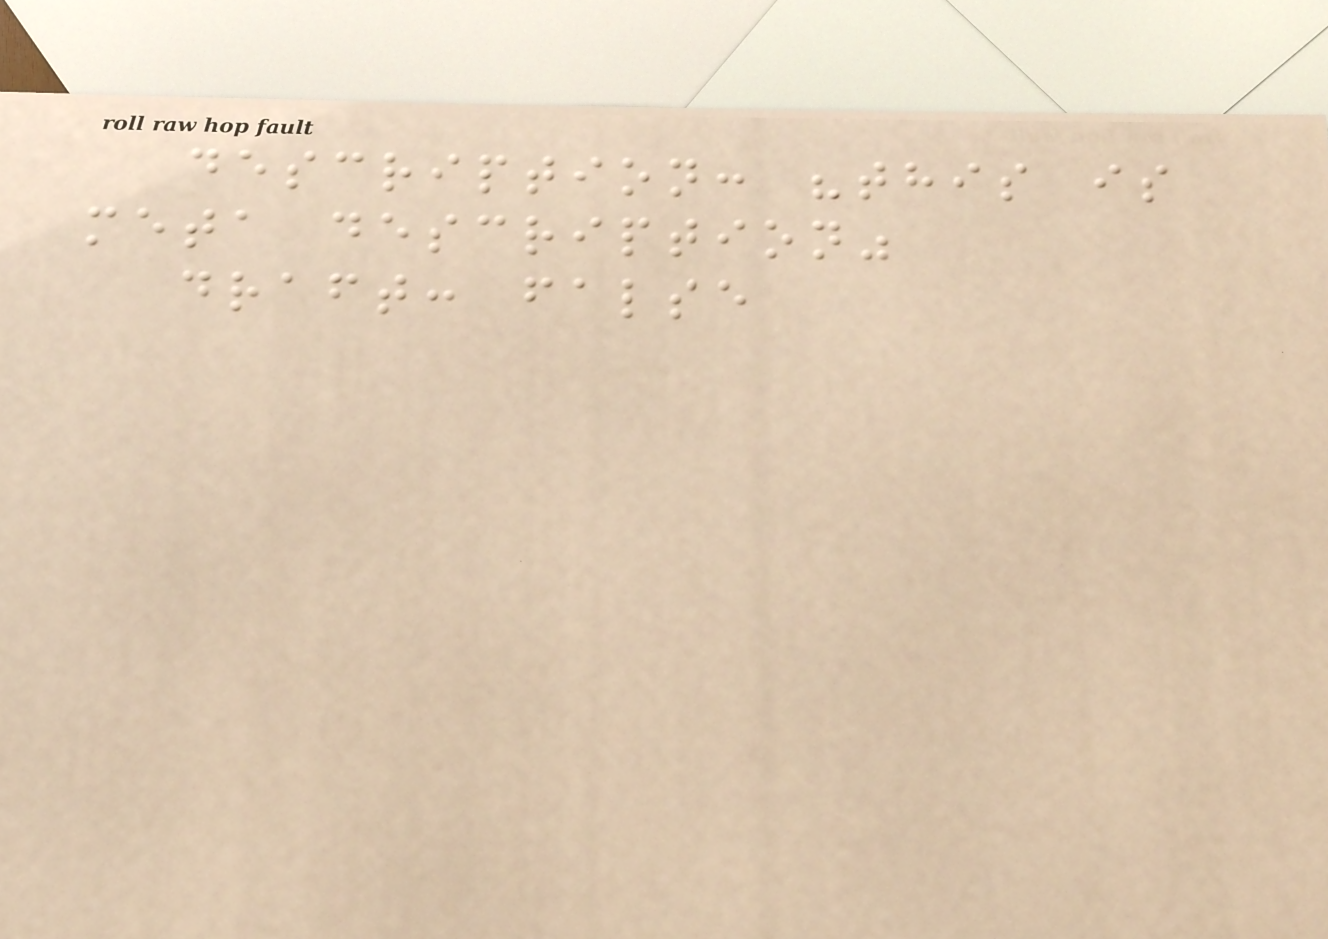description: "this is
meta description"
draft: false
